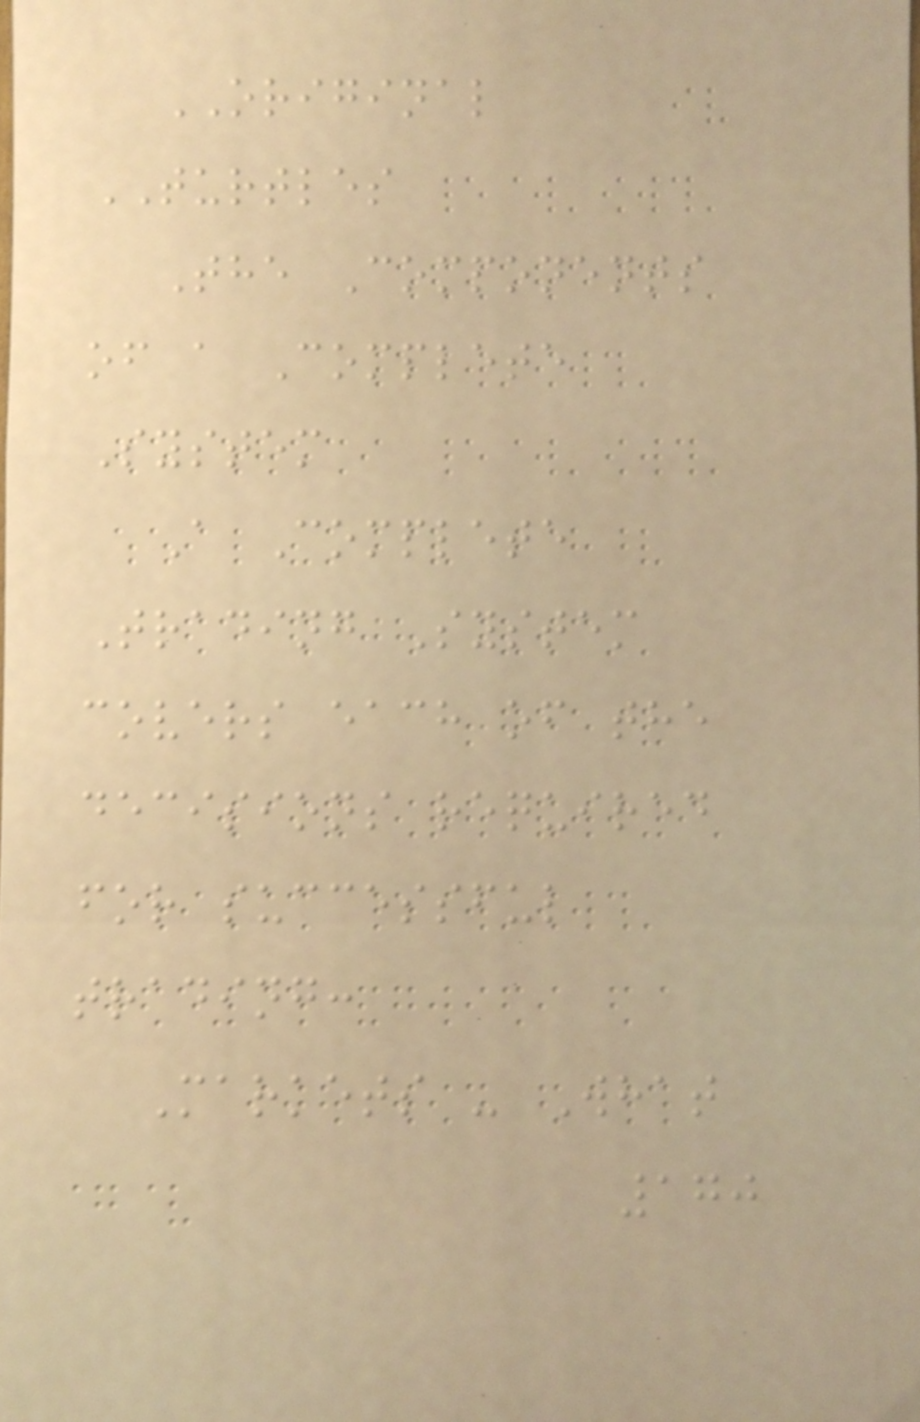ORIGINAL
TURTLES
The Components
of a Complete
System
A Complete
Trading System
covers each of the
decisions required
for successful
trading:
Markets - What
170
